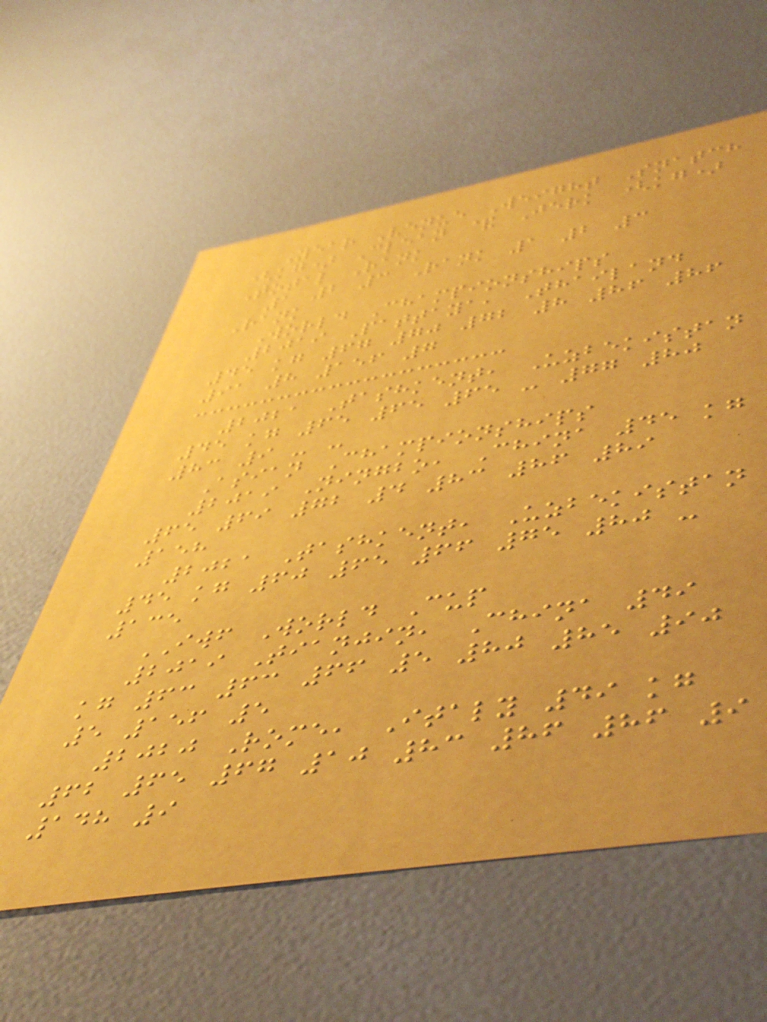Year Venue Weight Snatch
(kg) Clean & Jerk (kg)
Total Rank
1 2 3 Rank 1 2 3
Rank
World Championships
2019 Pattaya, Thailand
45 kg 67 70 72 8 86 86
91 8 156 7
2021 Tashkent, Uzbekistan
45 kg 65 65 65 - 77 80
83 9 - -
Asian Championships
2019 Ningbo, China 45 kg
65 69 72 4 83 86 89
158
2021 Tashkent, Uzbekistan
45 kg 60 65 66 75 80 -
135
IWF World Cup
2019 Tianjin, China 49
kg 63 63 66 5 80 85 90
5 156 5
2020 Rome, Italy 49 kg
62 65 67 10 83 86 86 9
148 9
